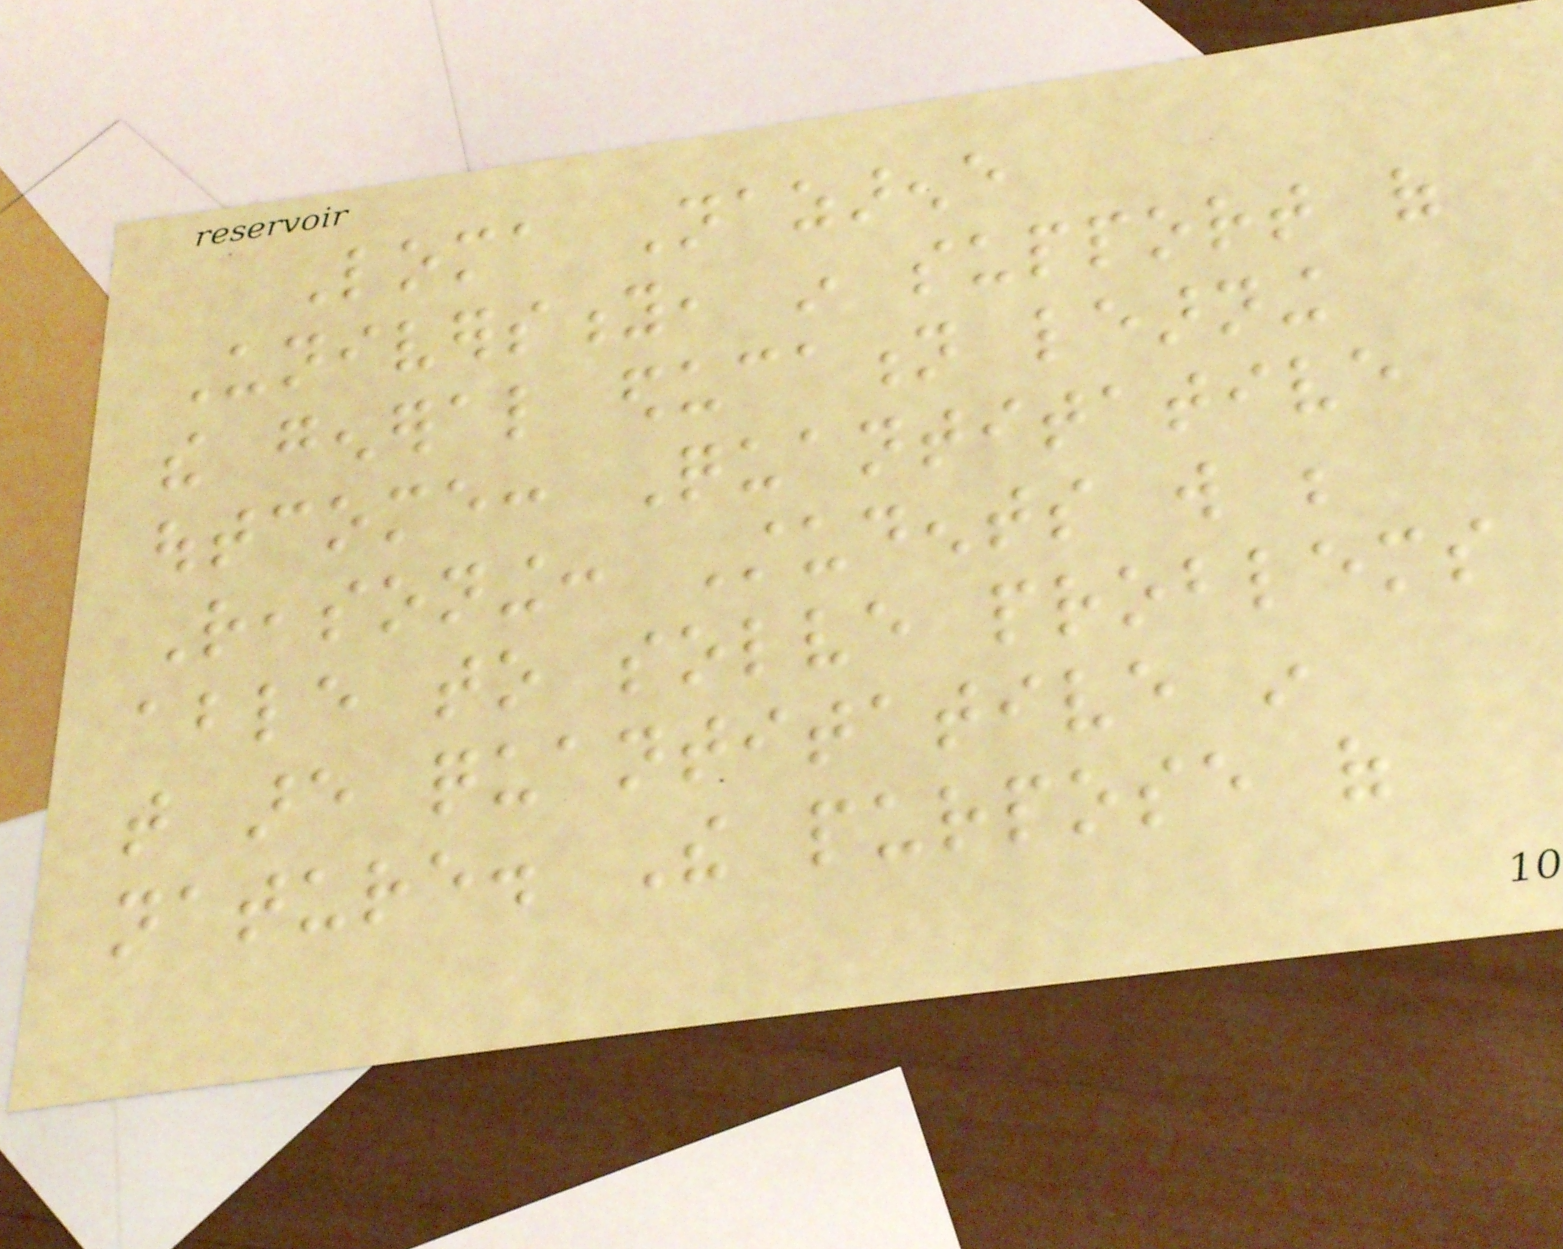Loma Nazarene
University, in support of
the general education learning
outcome: Quantitative
Reasoning: Students will be
able to solve problems
that are quantitative in
nature. The purpose of
